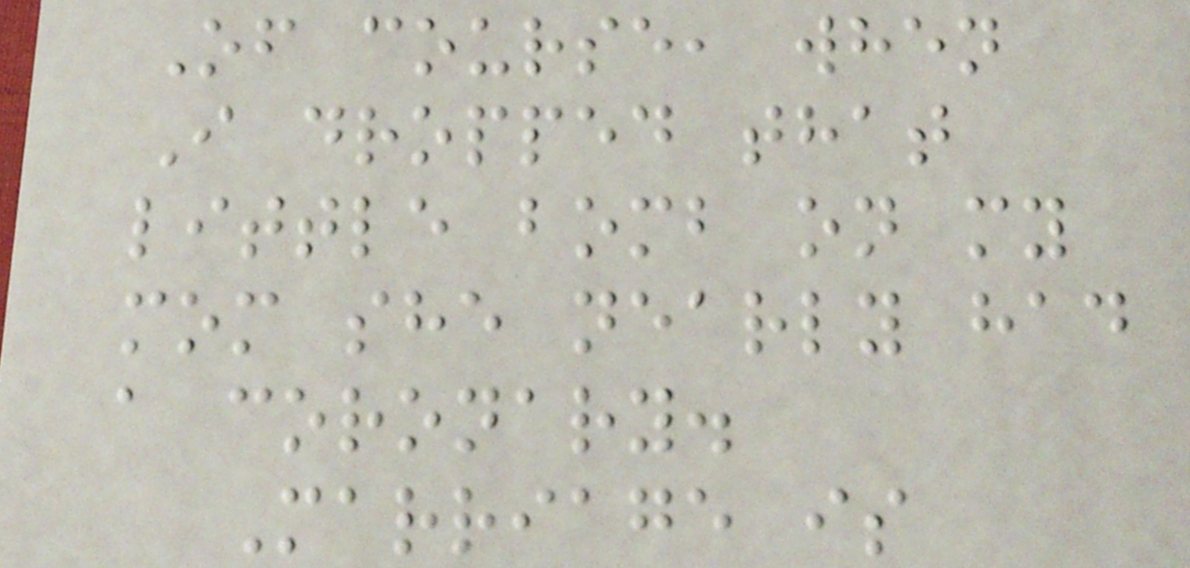Of course, when
I dropped that
little bomb on my
mom she nearly had
a coronary.
Marriage is
